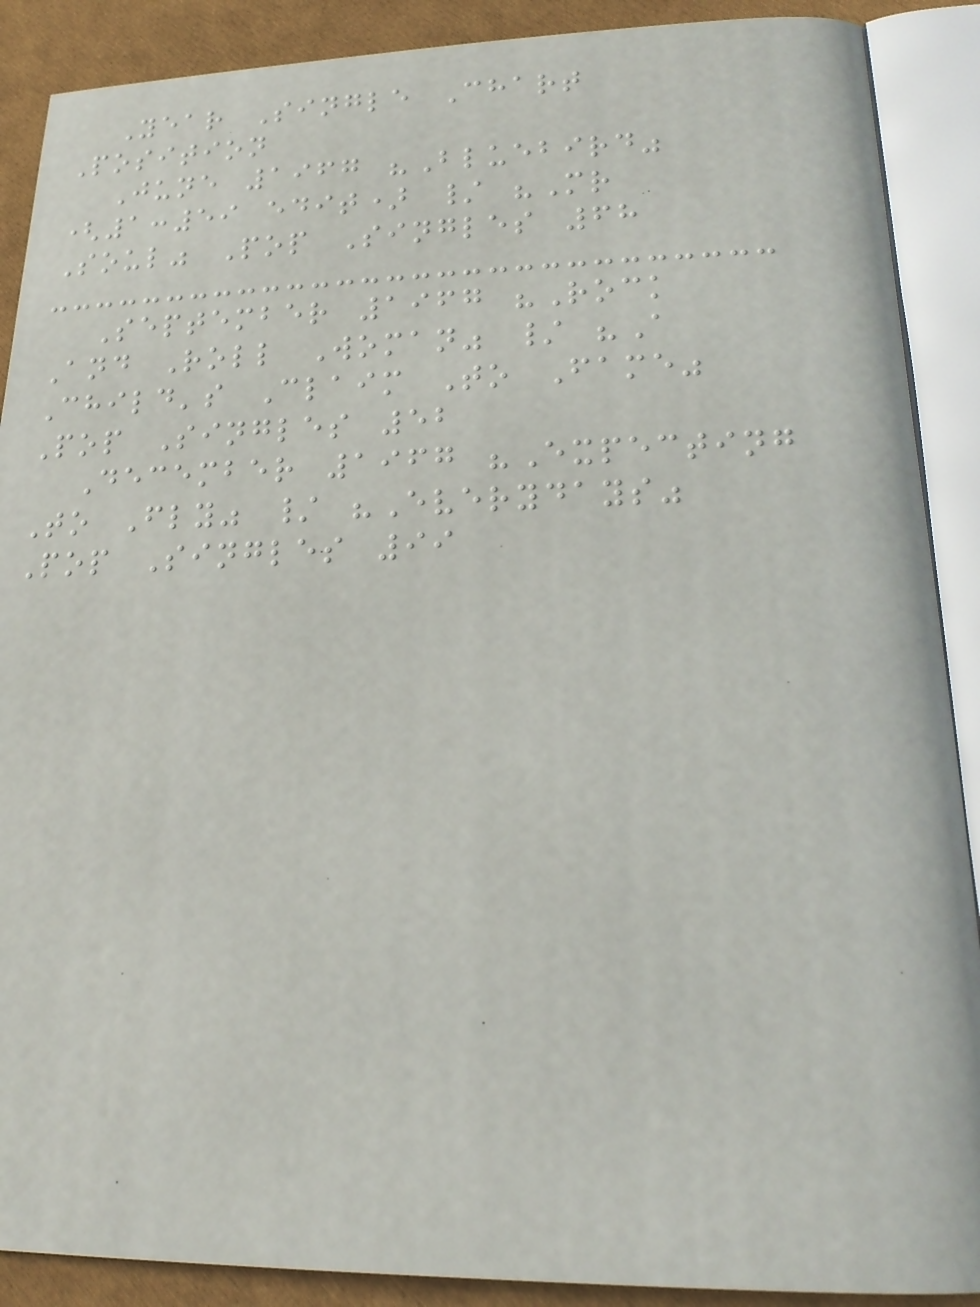Year Single Chart
Position
June 1967 "Bluebird"
(1:59 edit) / "Mr
Soul" Pop Singles 68
September 1967 "Rock
And Roll Woman" / "A
Child's Claim To Fame"
Pop Singles 52
December 1967 "Expecting
To Fly" / "Everydays"
Pop Singles 99
